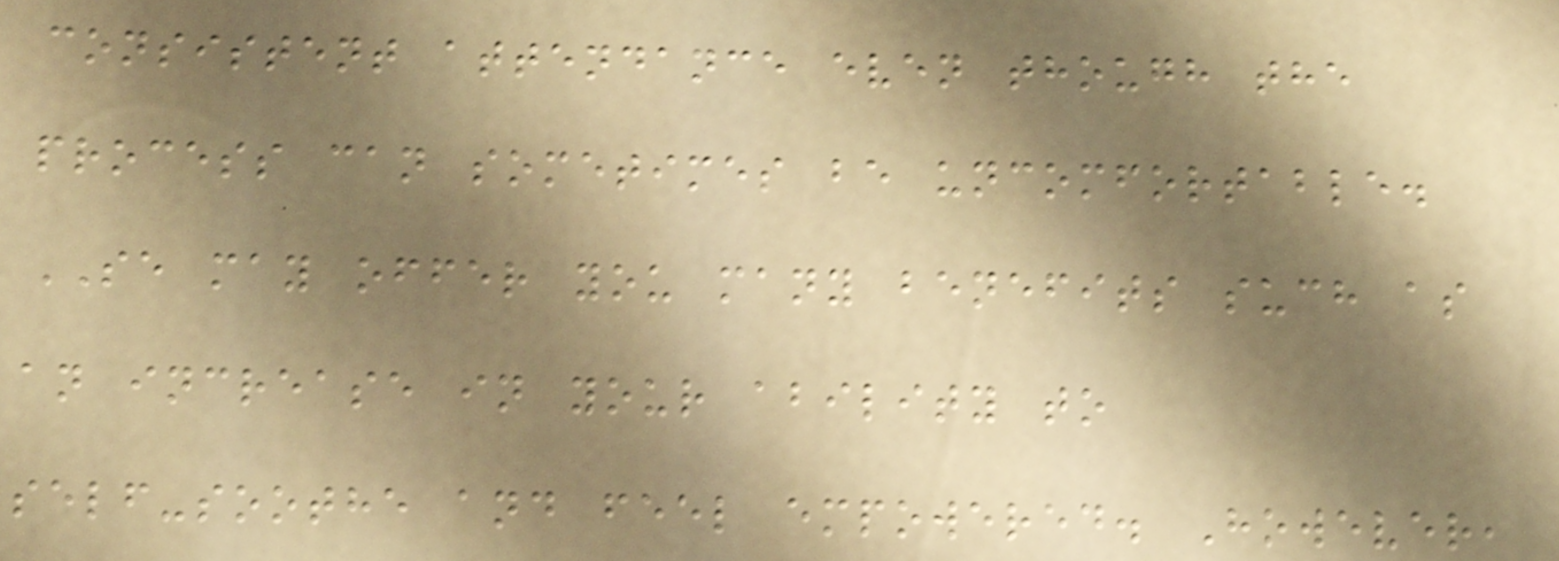consistent attendance even though the
process can sometimes be uncomfortable.
SE may offer you many benefits such as
an increase in your ability to
self-soothe and feel empowered. However,
